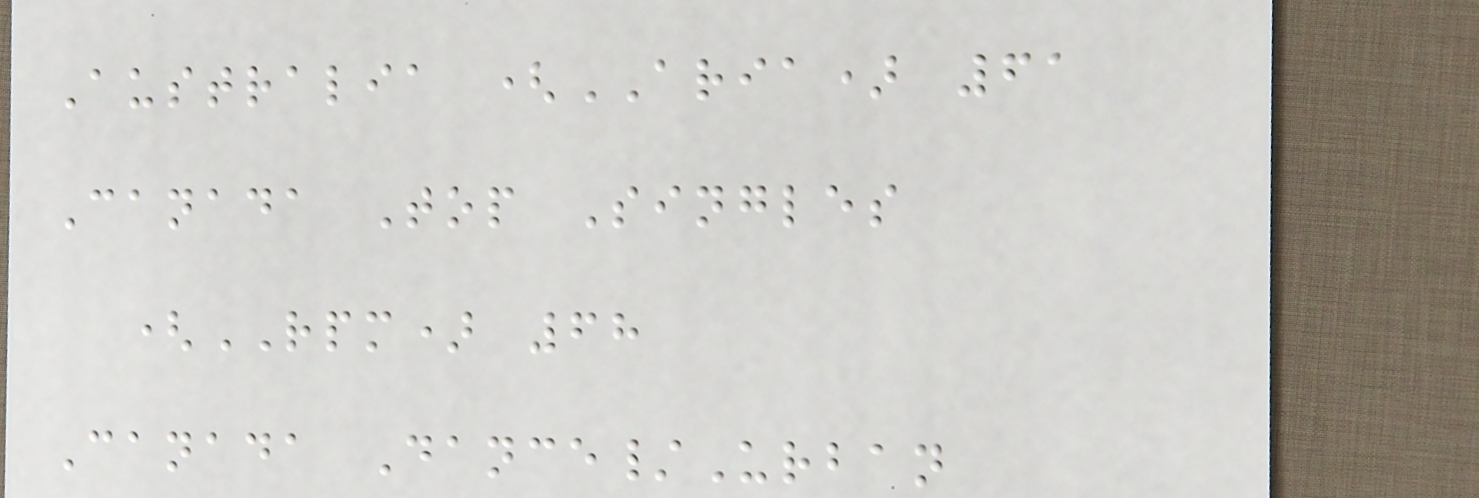Australia (ARIA) 61
Canada Top Singles
(RPM) 68
Canada Dance/Urban
